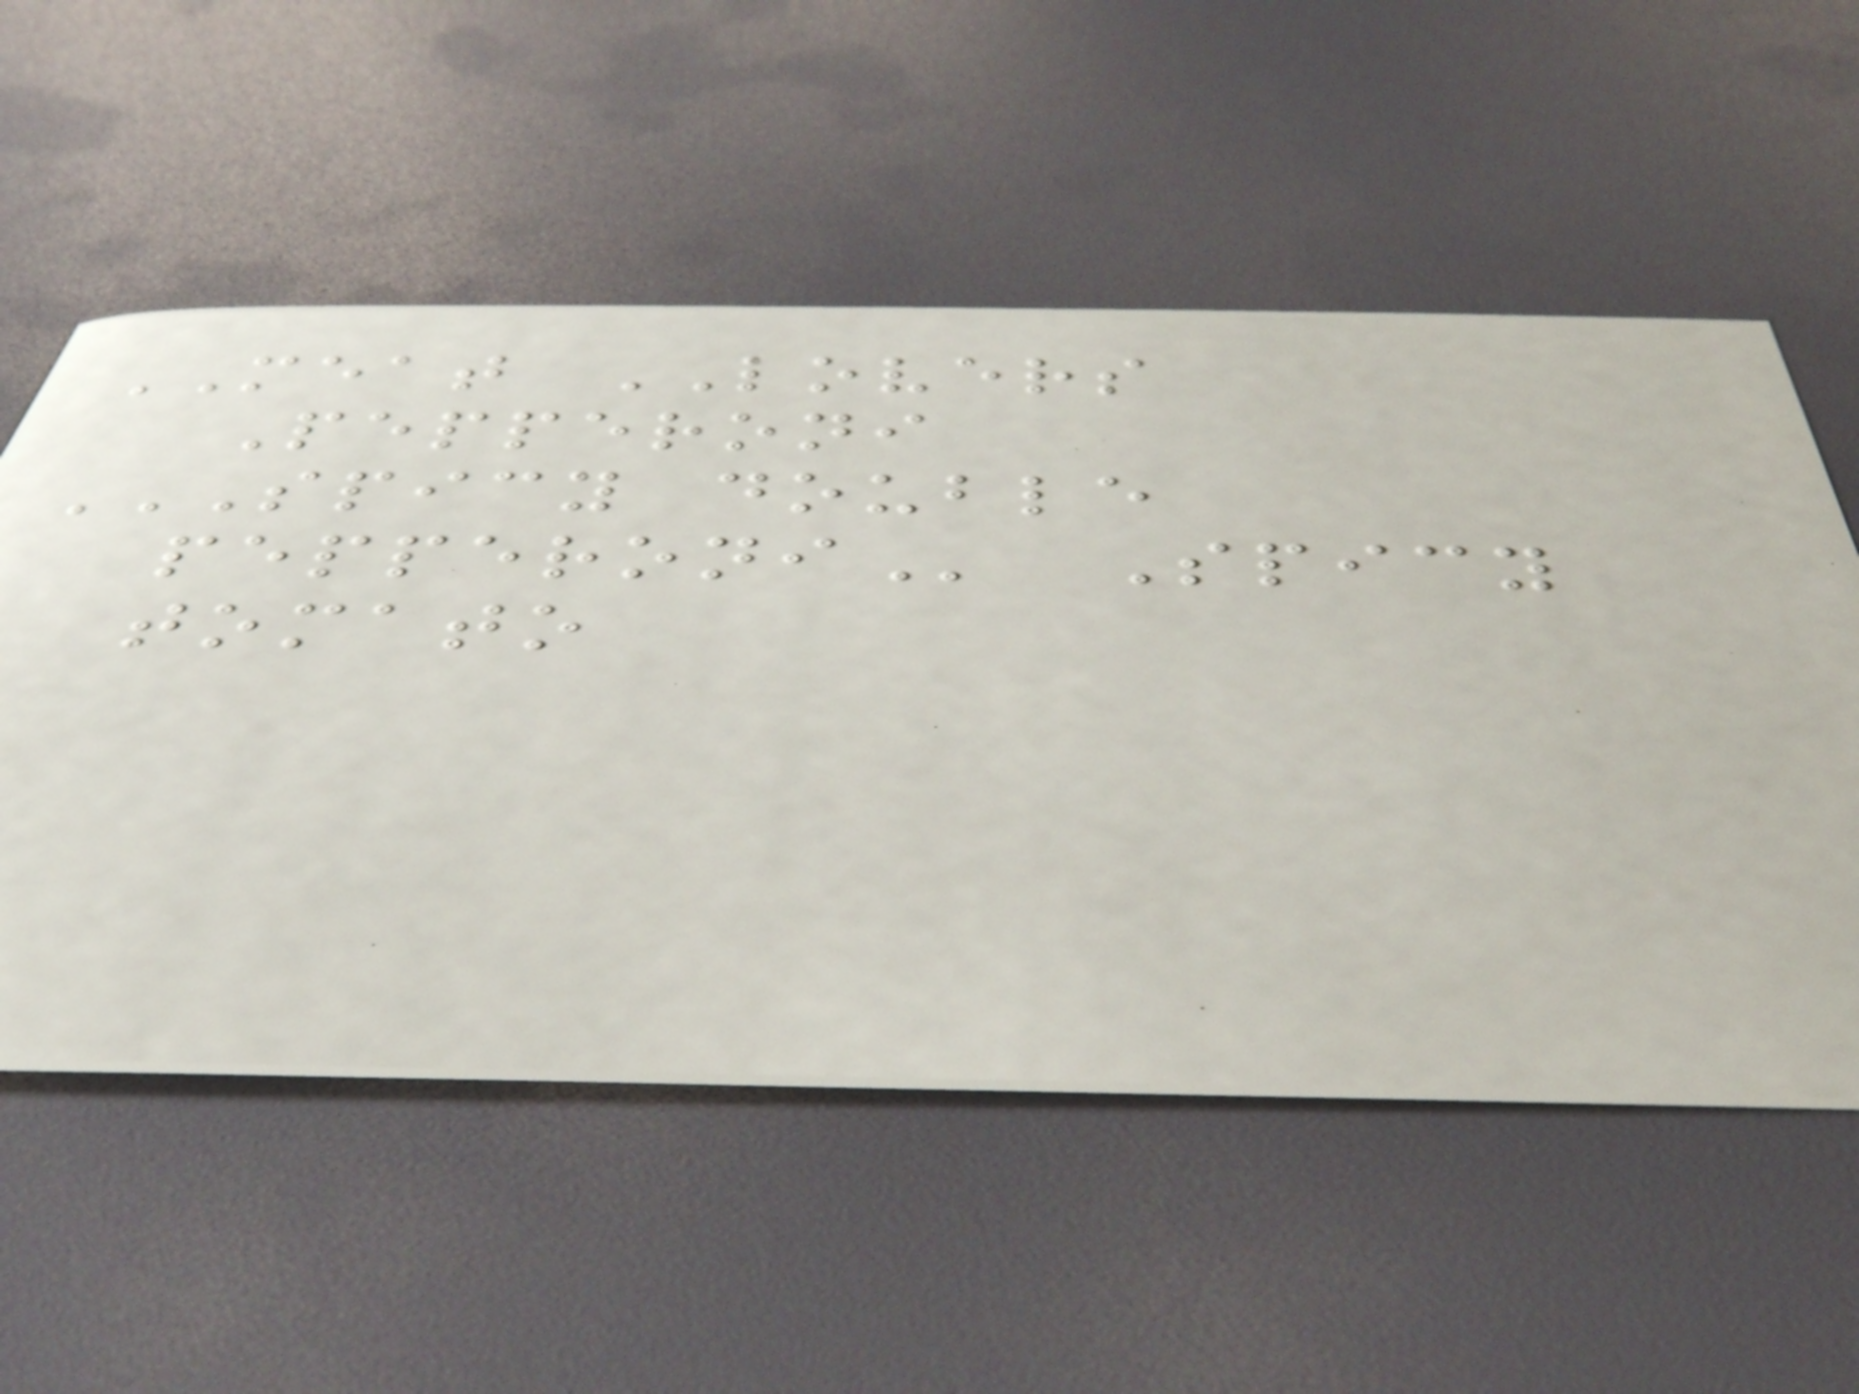MEAT LOVERS
Pepperoni
SPICY DOUBLE
PEPPERONI Spicy
tomato
